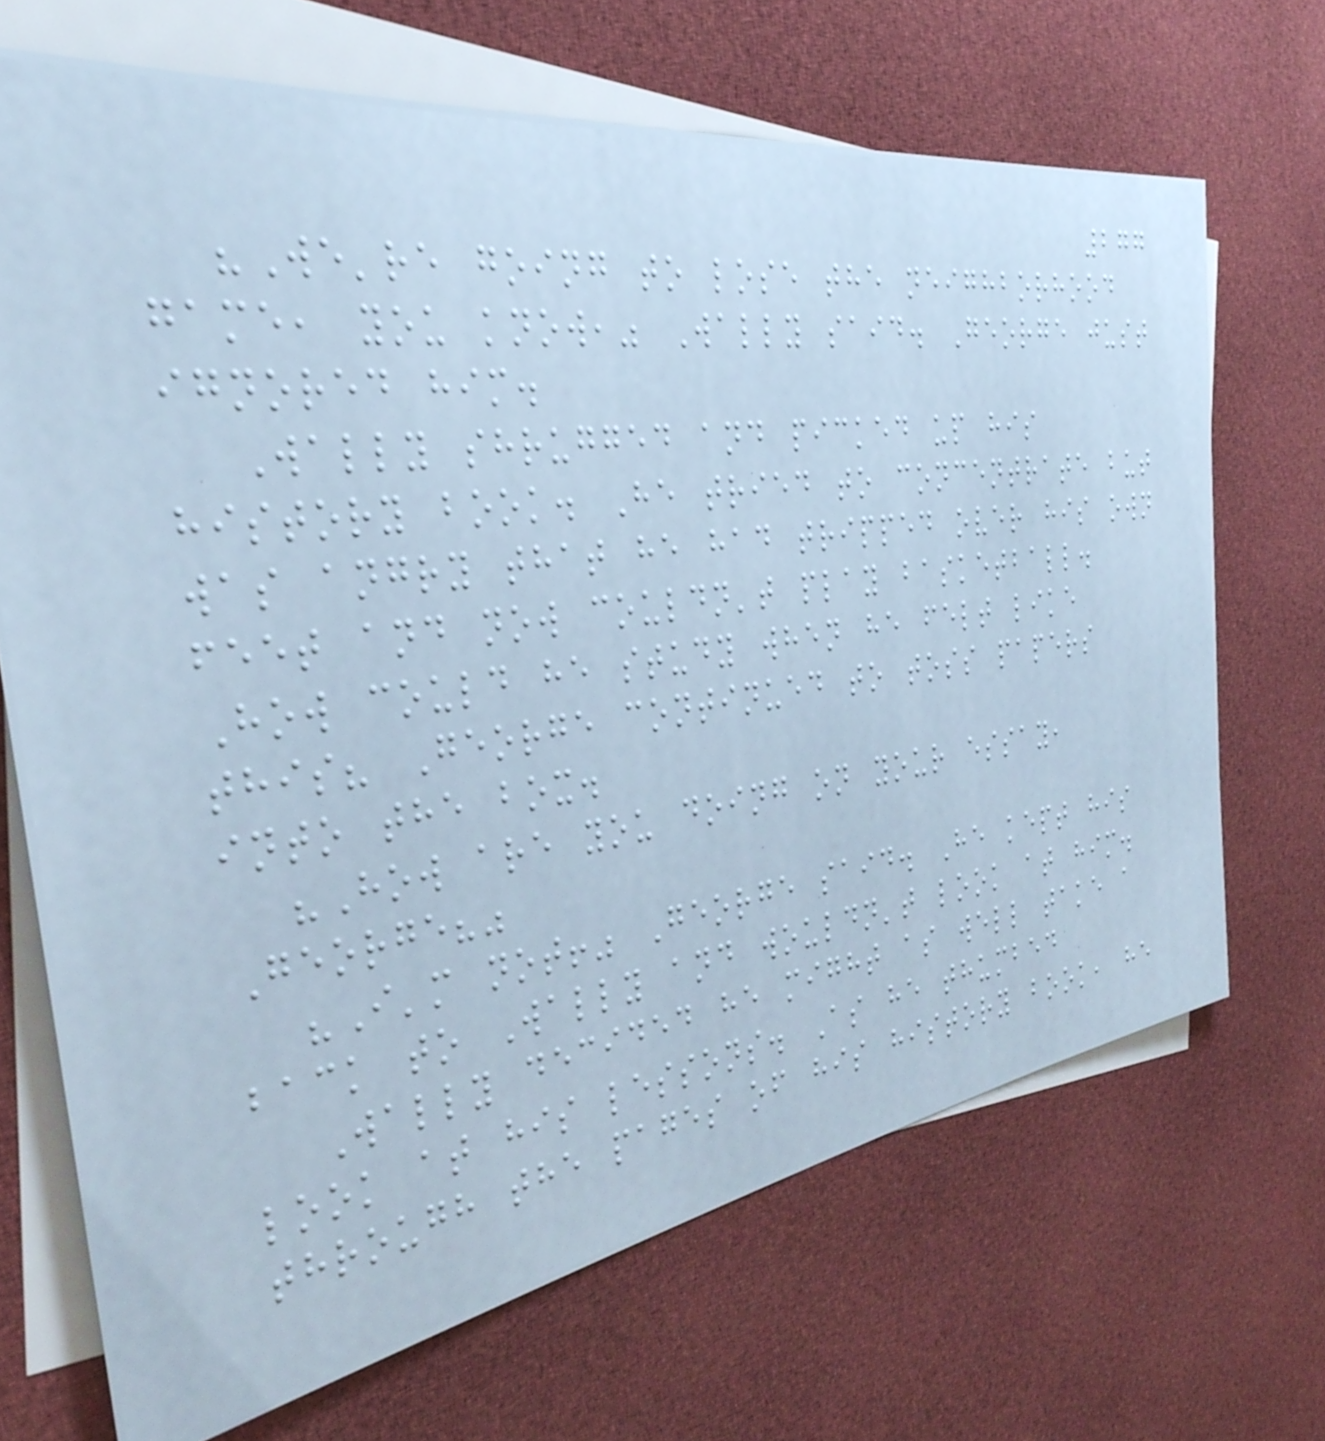277
"We're going to lose the neighborhood
game, you know," Wally said. George just
ignored him.
Wally shrugged and picked up his
history book. He tried to concentrate but
was angry that he had tripped over his own
feet and now couldn't play basketball.
How could he study when he felt like
this? George continued to toss papers
into the box.
"How are you doing on your essay,
George?"
"I'm not!" George said. He kept his
back to Wally and wouldn't look at him.
Wally decided he might as well take a
look at his lessons. As he thumbed
through the pages of his history book, he
